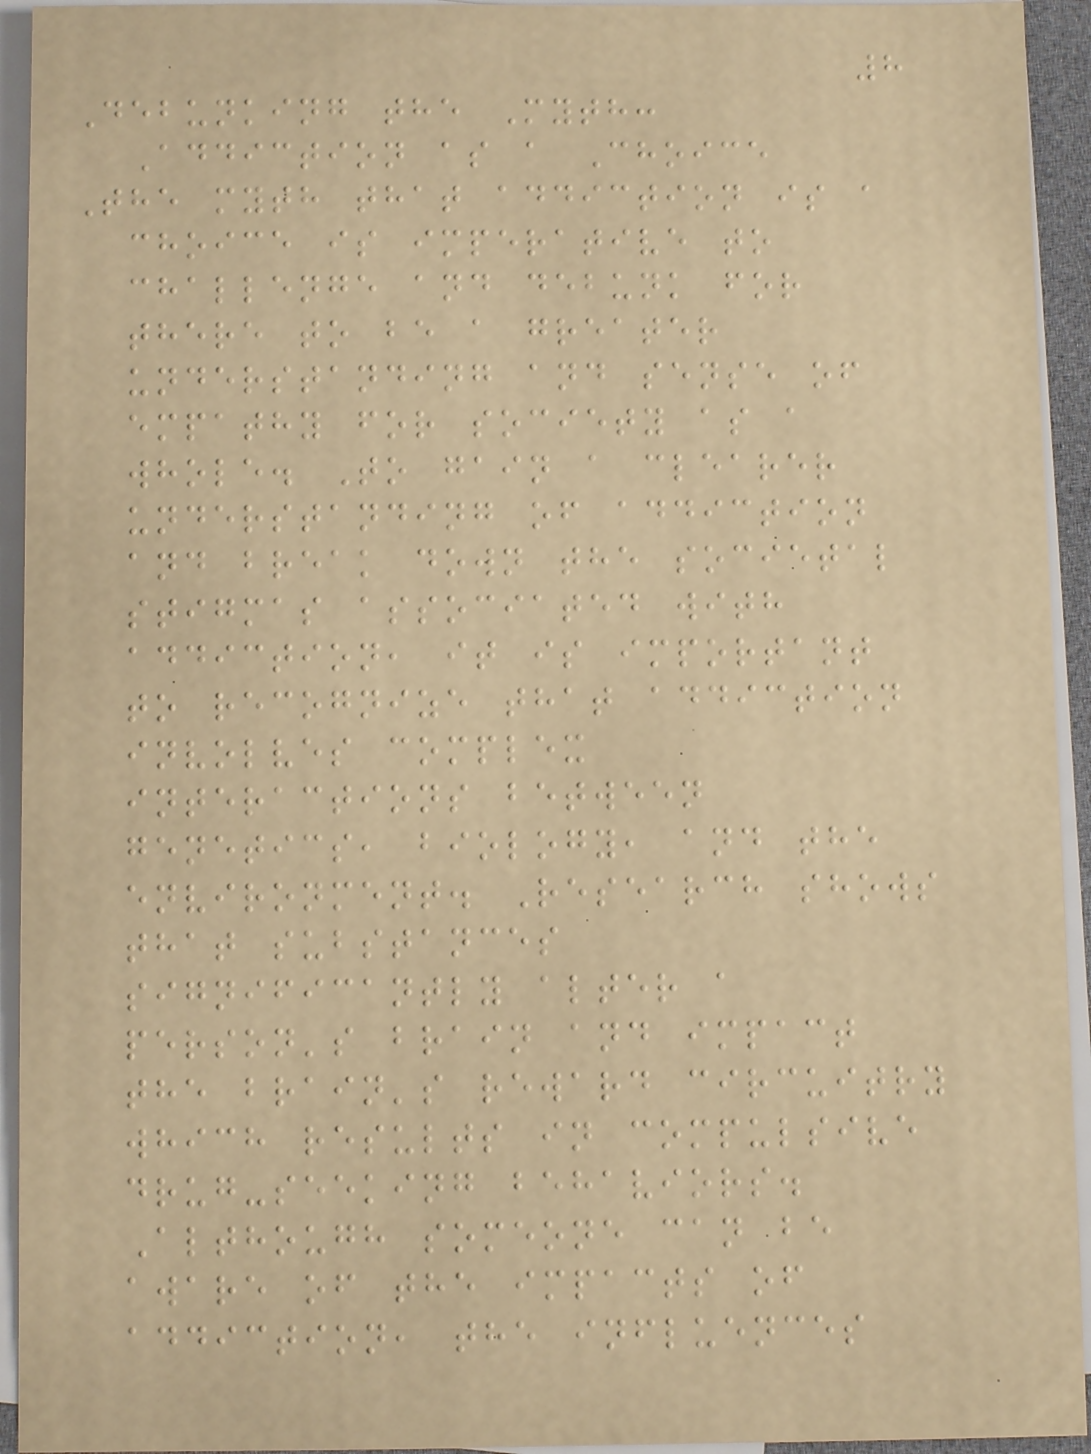8
Debunking the Myth:
Addiction as a Choice
The myth that addiction is a
choice is imperative to
challenge and debunk for
there to be a greater
understanding and sense of
empathy for society as a
whole. To gain a clearer
understanding of addiction
and break down the societal
stigmas associated with
addiction, it is important
to recognize that addiction
involves complex
interactions between
genetics, biology, and the
environment. Research shows
that substances
significantly alter a
person's brain and impact
the brain's reward circuitry
which results in compulsive
drug-seeking behaviors.
Although someone can be
aware of the impacts of
addiction, the influences
